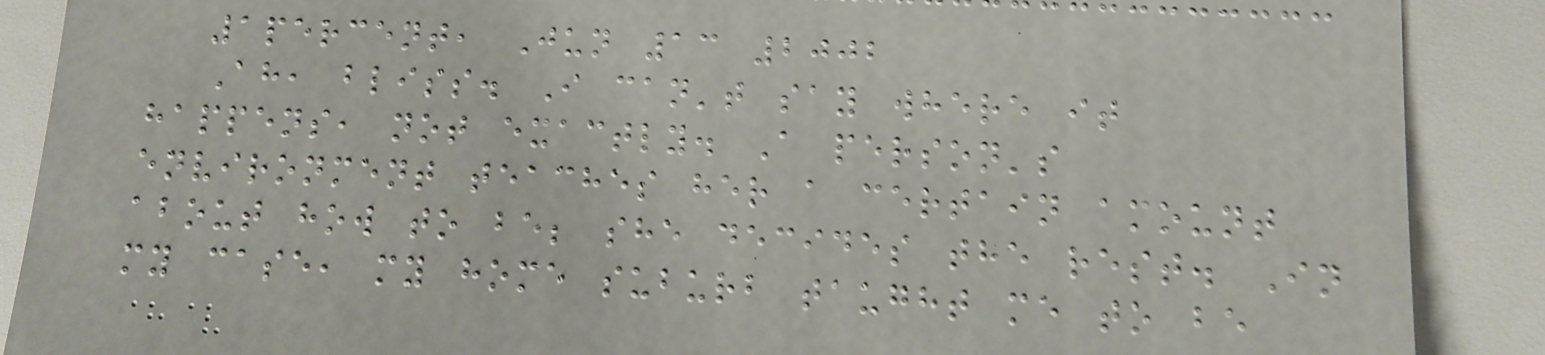1percent, Jun 13 2002
Ah, bliss. I can't say where it
happens, not exactly. A person's
environment teaches her a certain amount
about how to be; she decides the rest. In
my case, my home suburb taught me to be
